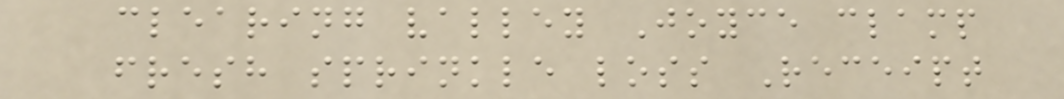clearing valley Joyce clamp
fresh sprinkle loss Receipt
